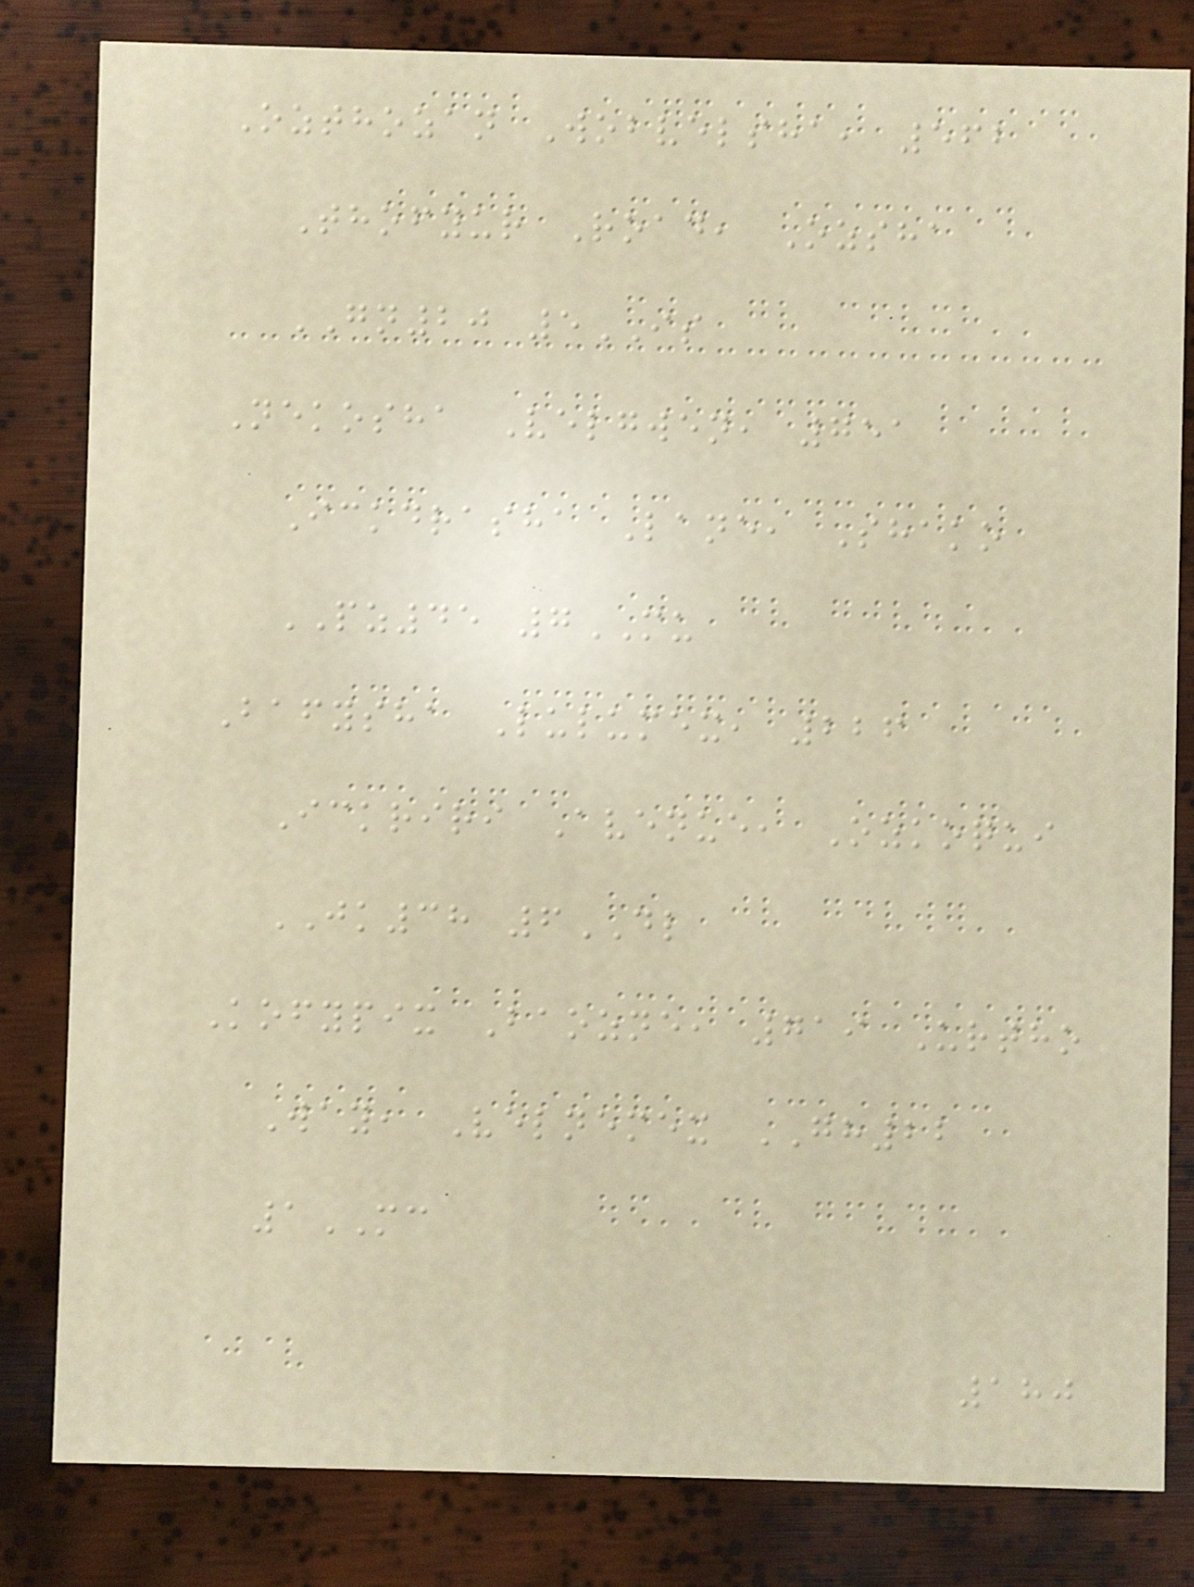Ozthozan Wobvelsha, 562
Thofyur Road, Ozsha
GN20 5IS
Nekosha Velgwen, 751
Ickdrasha Lane, Shako
PZ45 7MU
Bafysha Lulumex, 226
Ickriri Avenue, Ozkoqui
JK38 6DL
Kofypix Baozne, 719 Urtho
Way, Velnemex GH22
1MC
180
